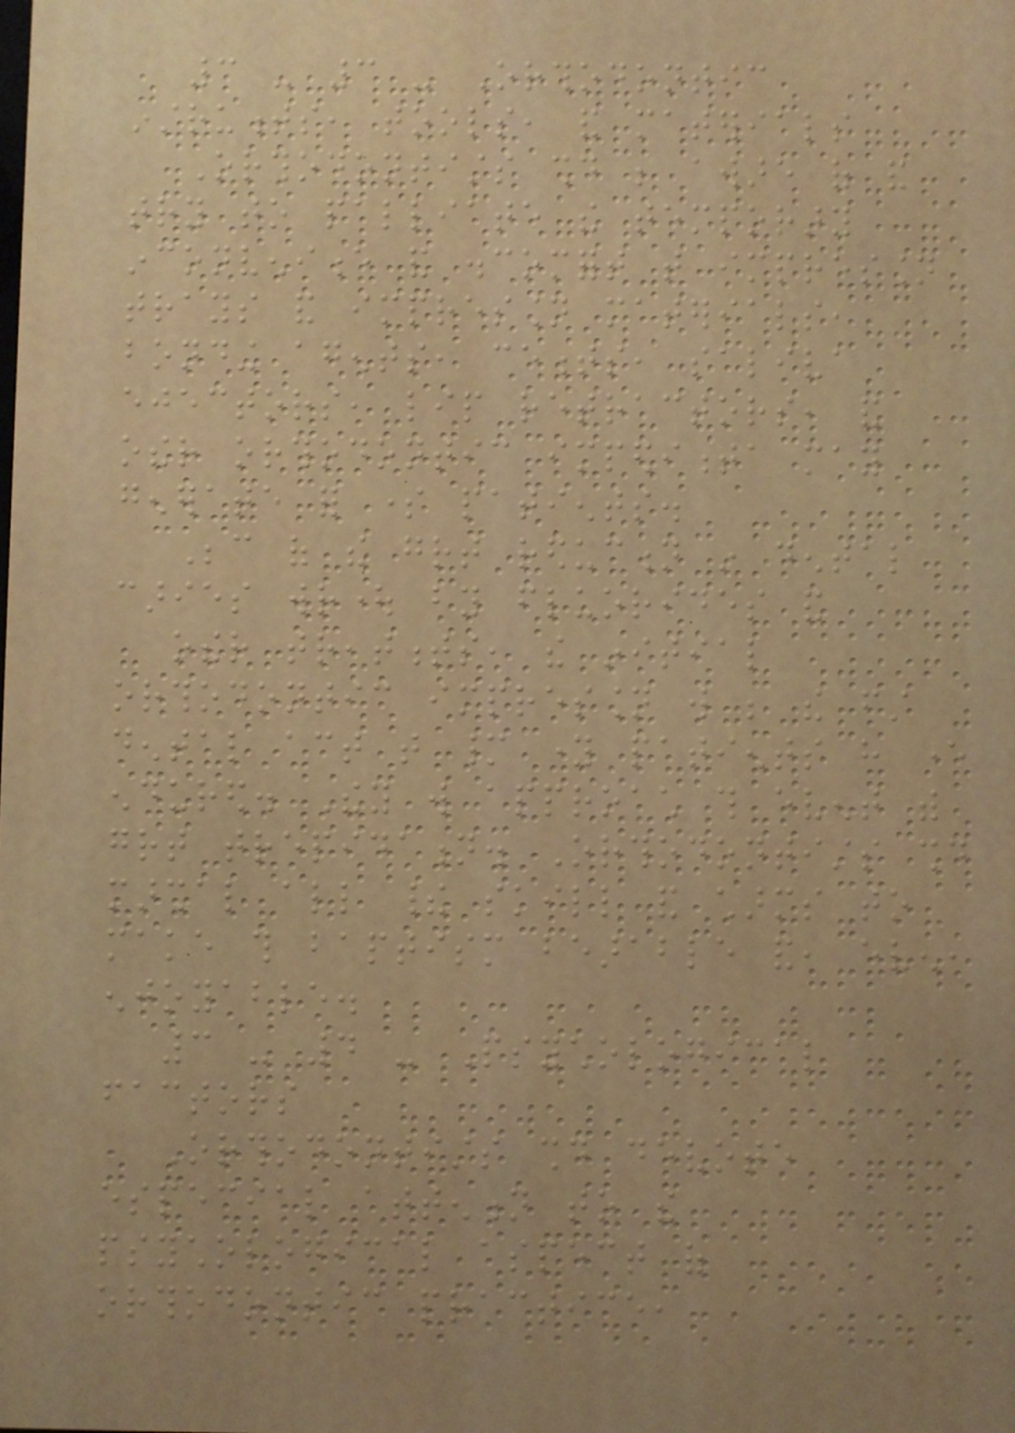3 - 3 - Orthodontic
instruments, tools, and materials
Orthodontists should be aware of and
try to palliate the temporary
inconvenience and discomfort that impression
trays and impression materials,
bonding agents, cements, saliva
ejectors, lip retractors, and
other orthodontic impedimenta may
generate for some patients.
Because of the great reduction in dental
caries wrought by fluorides and
other treatments, the initial
orthodontic impression will be the first
dental act that many young patients have ever
endured. They will approach this event with
great trepidation. Orthodontists should
marshal all their skill and charms to
make this baptism bearable and, even,
enjoyable.
3 - 4 - Psychological
factors
Orthodontists should devote
especial attention to the
psychological aspect of
orthodontic practice,
